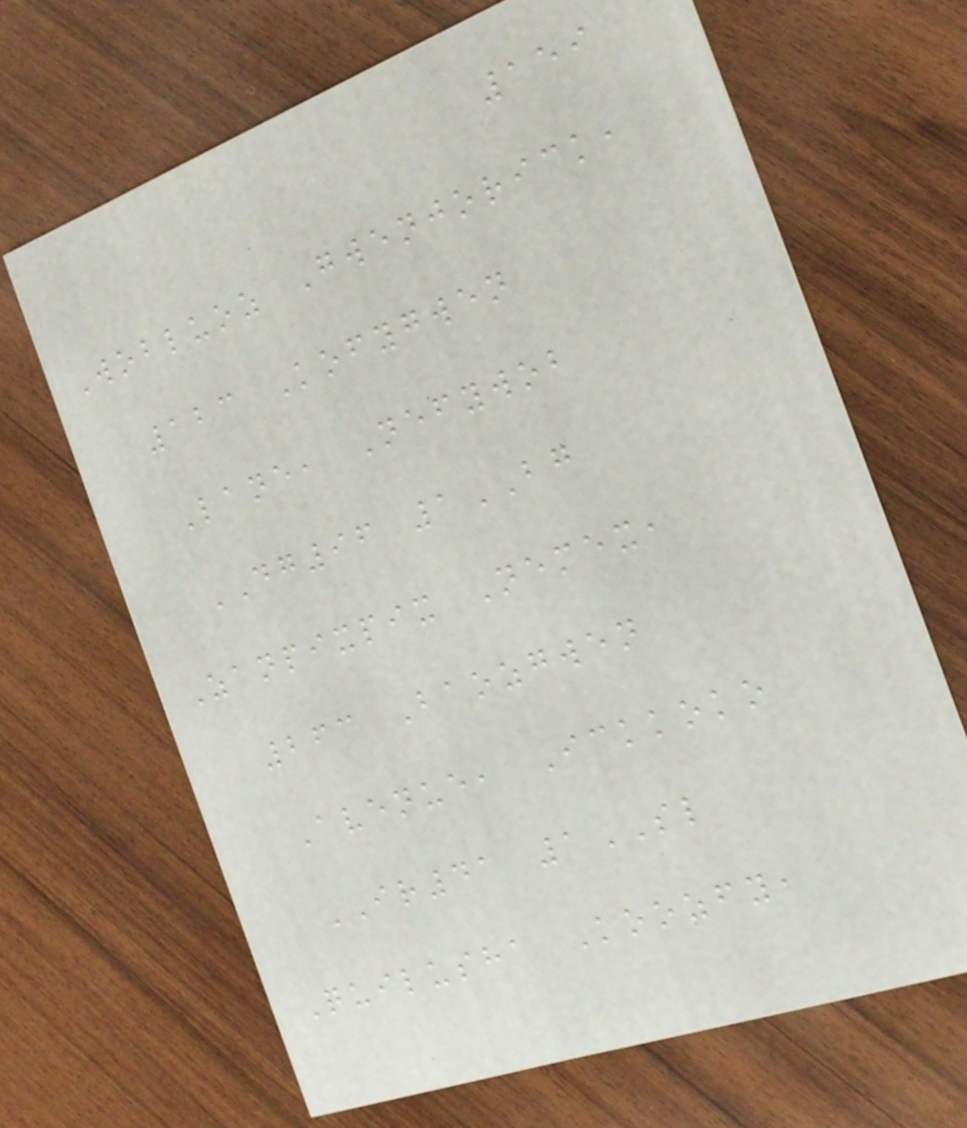159
Wobluoz Gwenjorick,
123 Kofygwen
Lane, Nefywob
DG96 1BG
Zanpixpix Nemex,
263 Baozgwen
Avenue, Ickkoko
IR41 1SL
Quilusha Koozfy,
